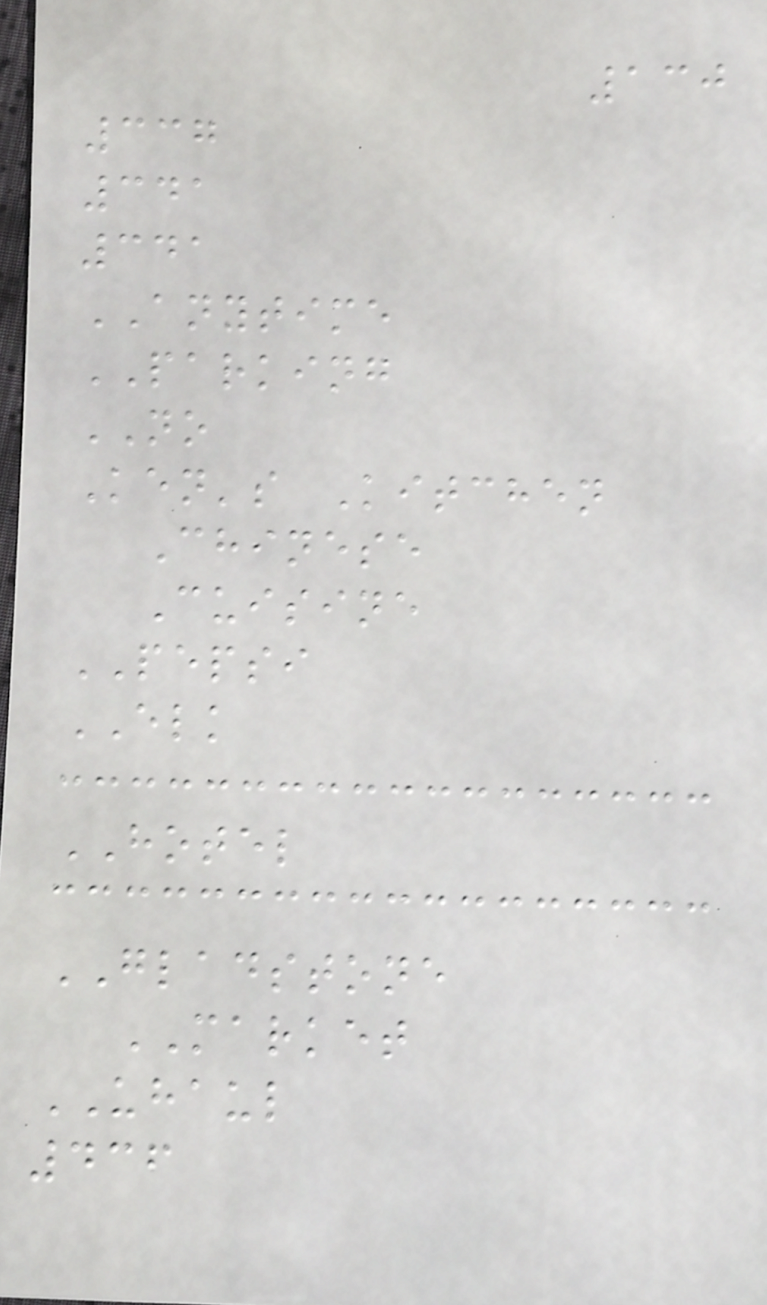130
337
341
341
ANYTIME
PARKING
NO
Ken's Kitchen
Chinese
Cuisine
PEPSI
ELK
HOTEL
GLADSTONE
MARKET
UHAUL
436
